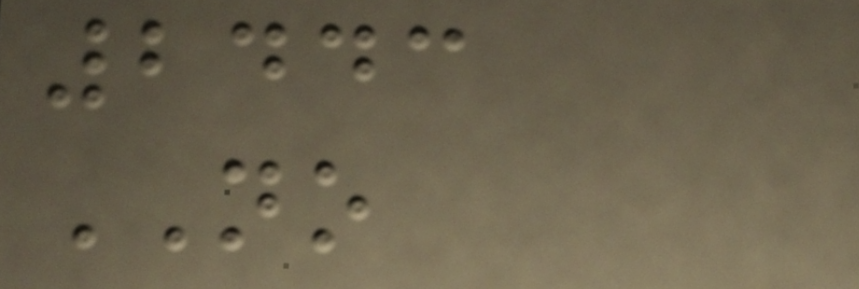2443
NO
